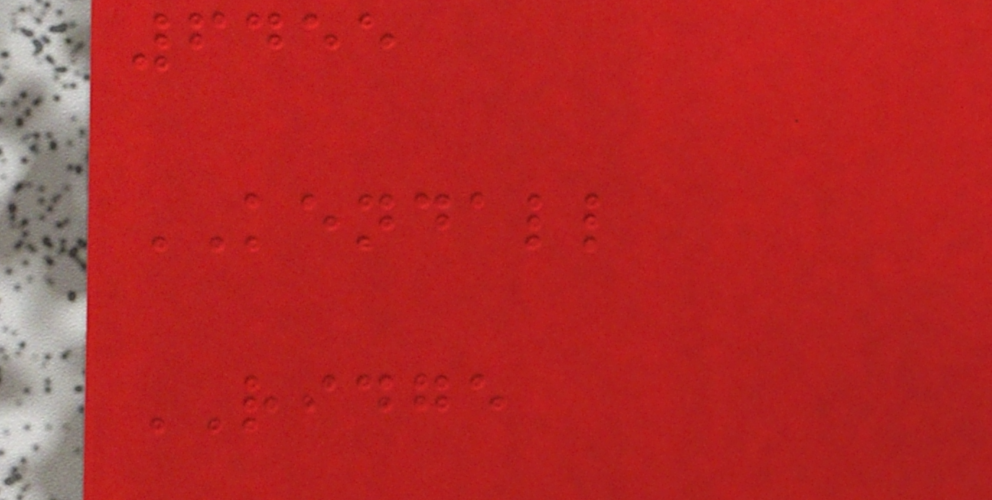6455
KENDALL
RIDGE
